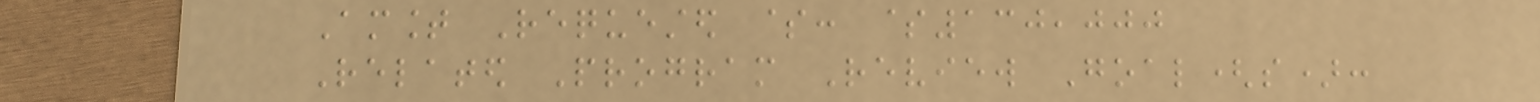Amount Requested $: $130,000
Related Program Review Goal(s):
